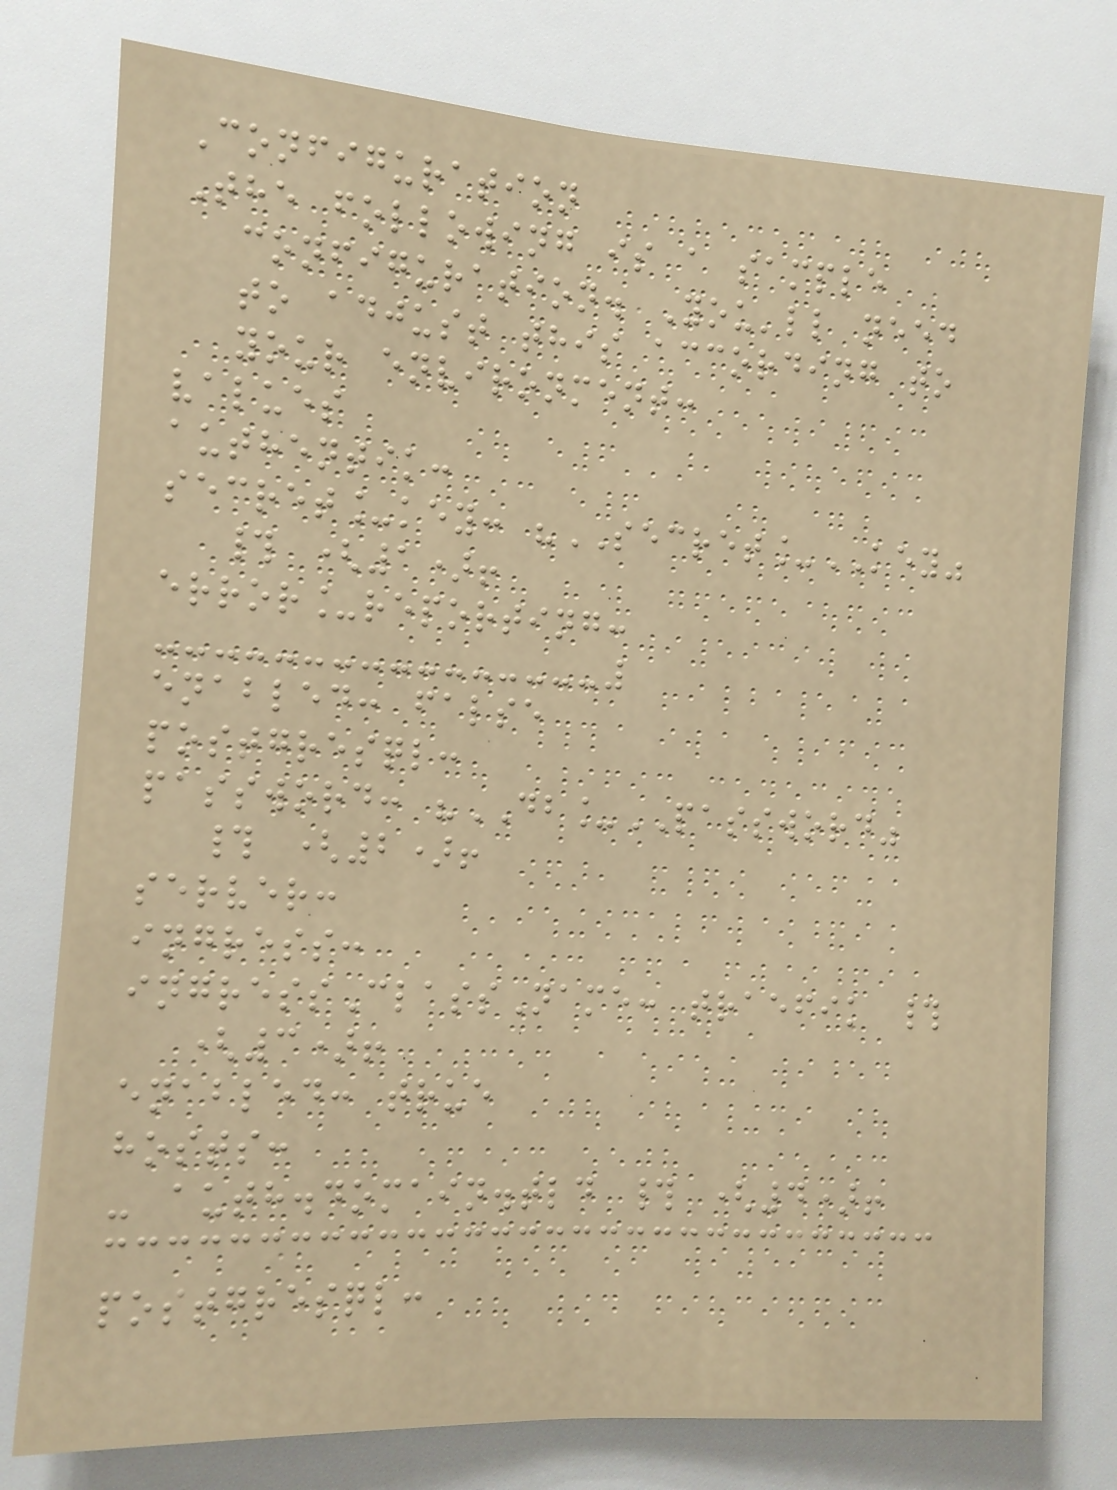Configuration
The following is a sample
configuration. You'll need
to adjust this according to
your environment:
values
authentik:
secret_key: "SECRET_KEY"
# (1)!
error_reporting:
enabled: false
postgresql:
password: "DB_PASSWORD"
# (2)!
server:
ingress:
ingressClassName: traefik #
(3)!
enabled: true
hosts:
- auth.domain.tld # (4)!
postgresql:
